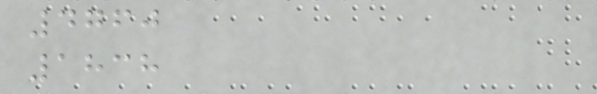4760
1838
